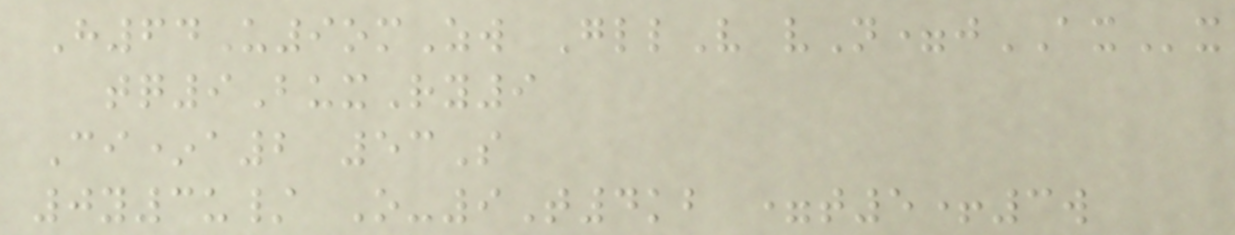H64U9omZw GllV vN=jAXx
tq9BuxRy9
Ci*a2 53S
0y3u/ O-9T4kb =t5+3w
